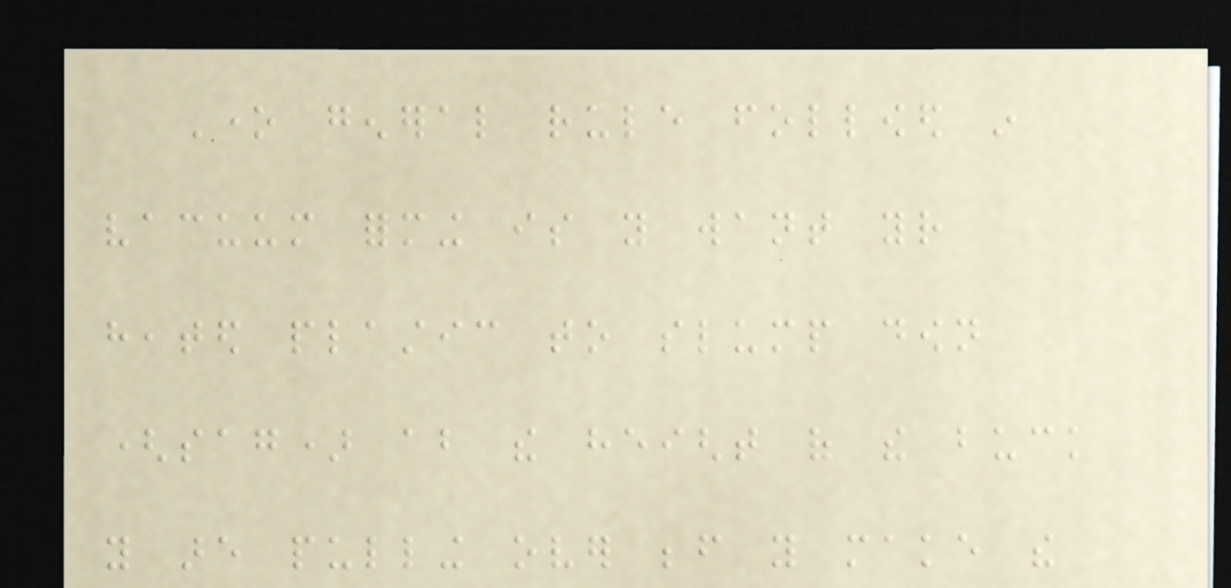One general rule followed in
vacuum forming is you want your
heated plastic to slump down
(sag) about the height of the buck
you are pulling over before you make the
